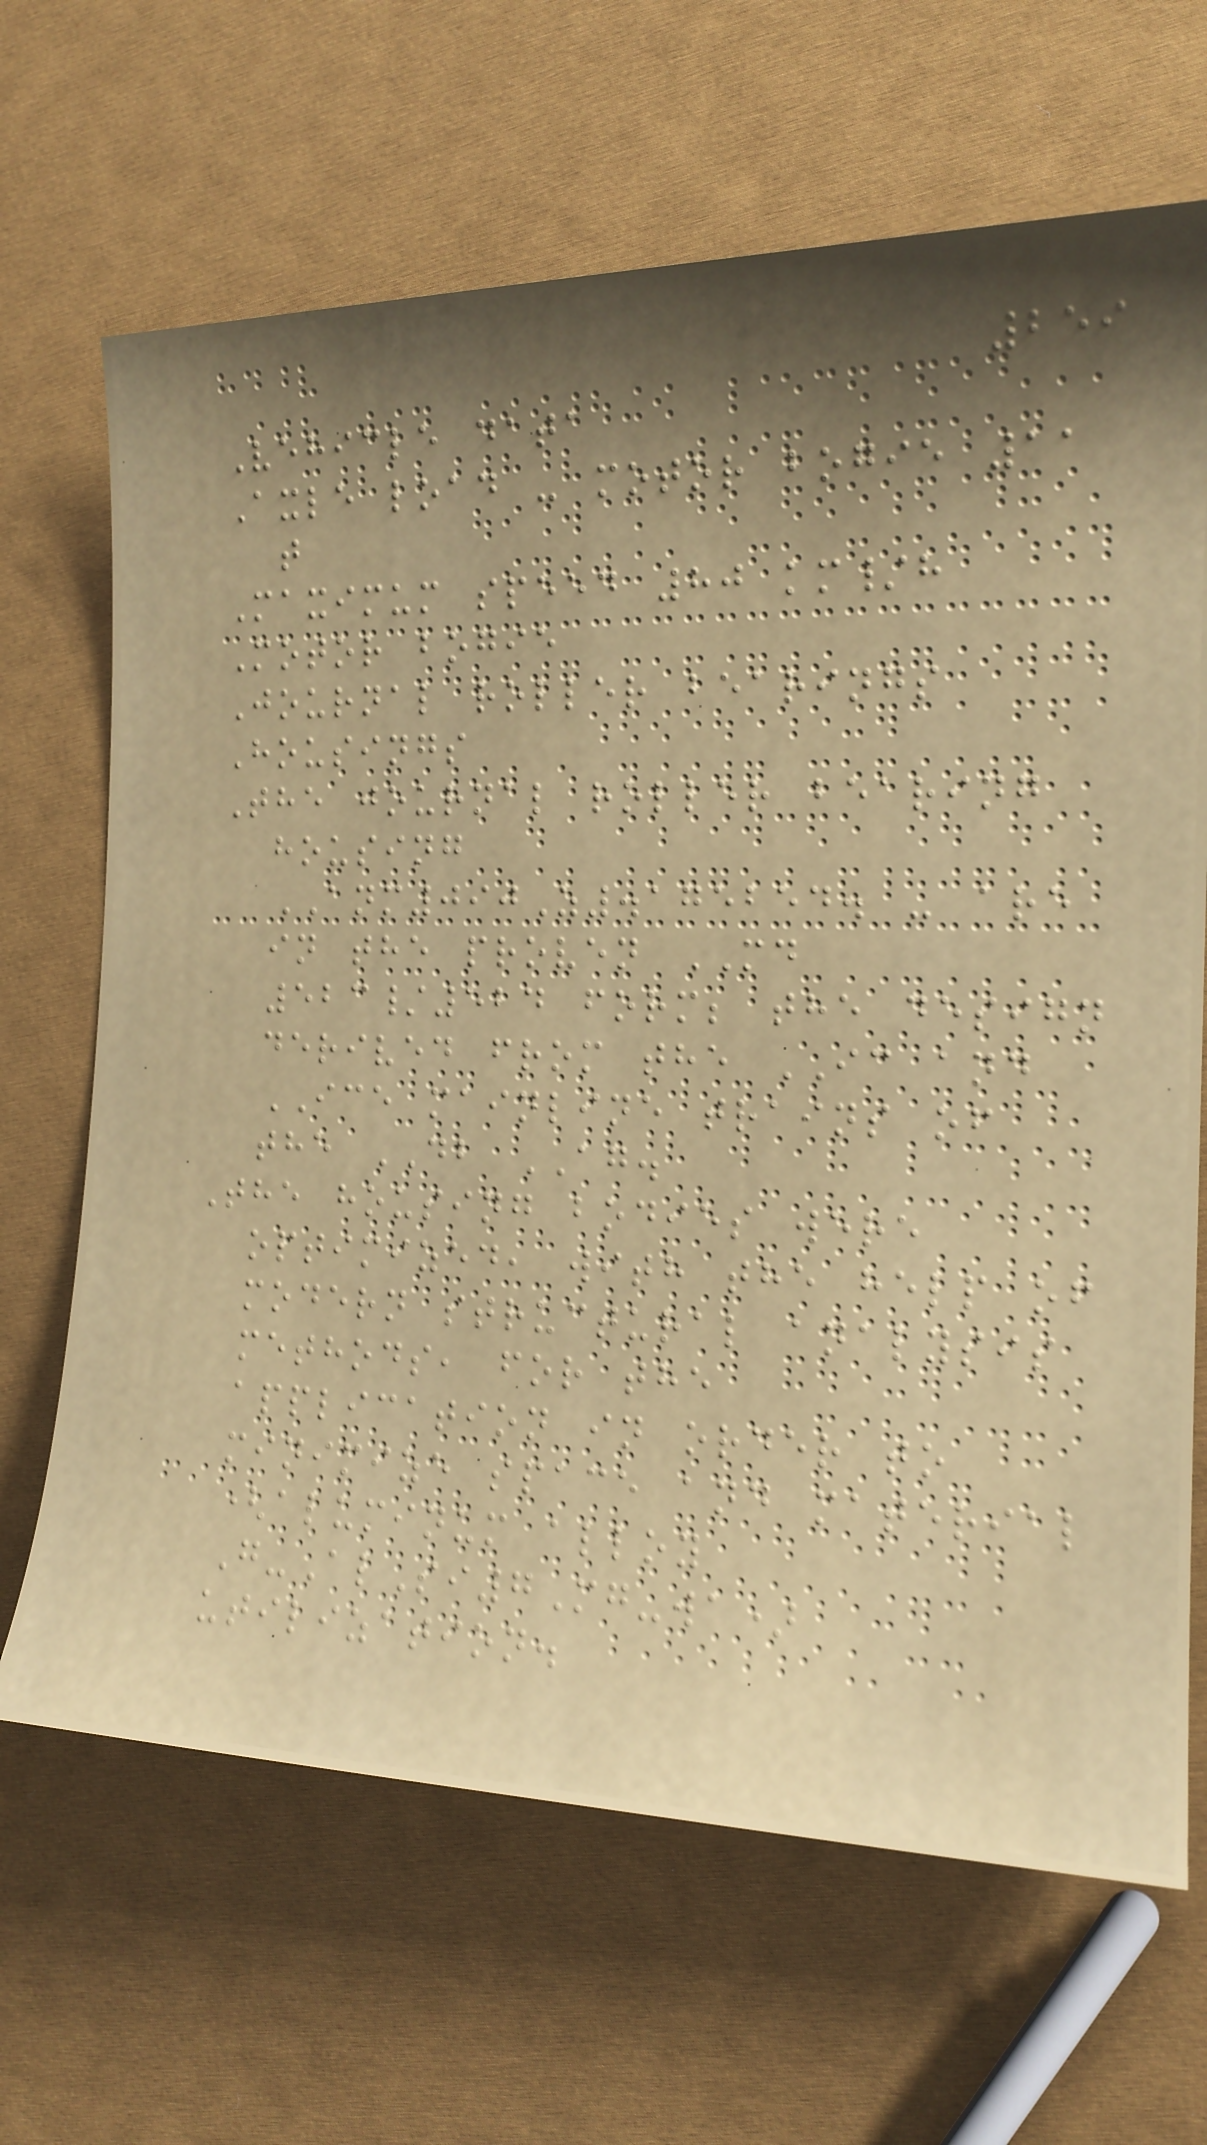259
Vehicle data
Axle load - motor bogie 11
t
Maximum speed 80 km/h
Motor bogie
Journal roller bearings
Housings
The journal roller bearing
housing
ANM090Z.175254. - are
in the proven MD
523/524 form; the design
derived from the IC and
ICE mainline trains of
the DB AG.
The housing bodies were
optimized, with the help of
modern structural analysis
methods, for the
application in order to
minimize space and material
(aluminum alloy
G-AlSi7Mg-wa)
utilization.
